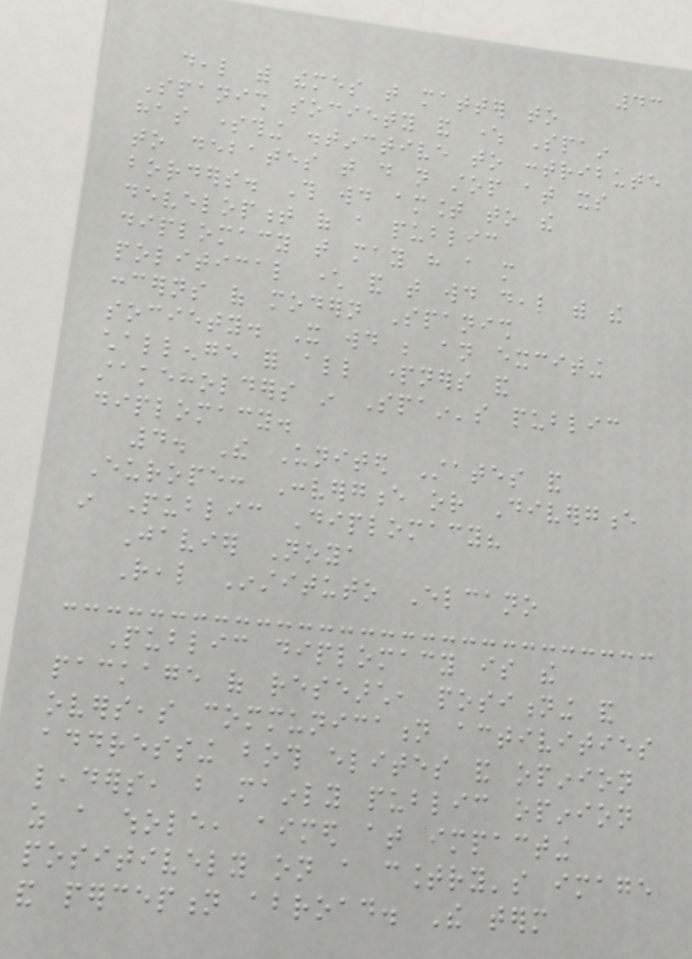43
deal with themes that matter to
Spanish society and where Spain
has something distinctive to contribute
to debates that do not stop at its
borders. This would amount to the
development of a public
diplomacy that may have a more
political character and that would deal with the
concerns of modern Spanish
society. It would be an exciting
challenge for all partners and
stakeholders in Spain's public
diplomacy.
4. The United States and
Europe: Convergence or Divergence
in Public Diplomacy?
Javier Noya
Real Instituto Elcano
Public diplomacy is the
package of research, positioning and
overseas communication activities
addressing both elites and opinion
leaders, but mainly public opinion
as a whole, aimed at impacting
positively on a country's image
and perception abroad. The term
